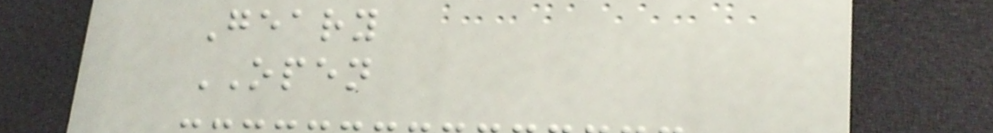Geary
OPEN
